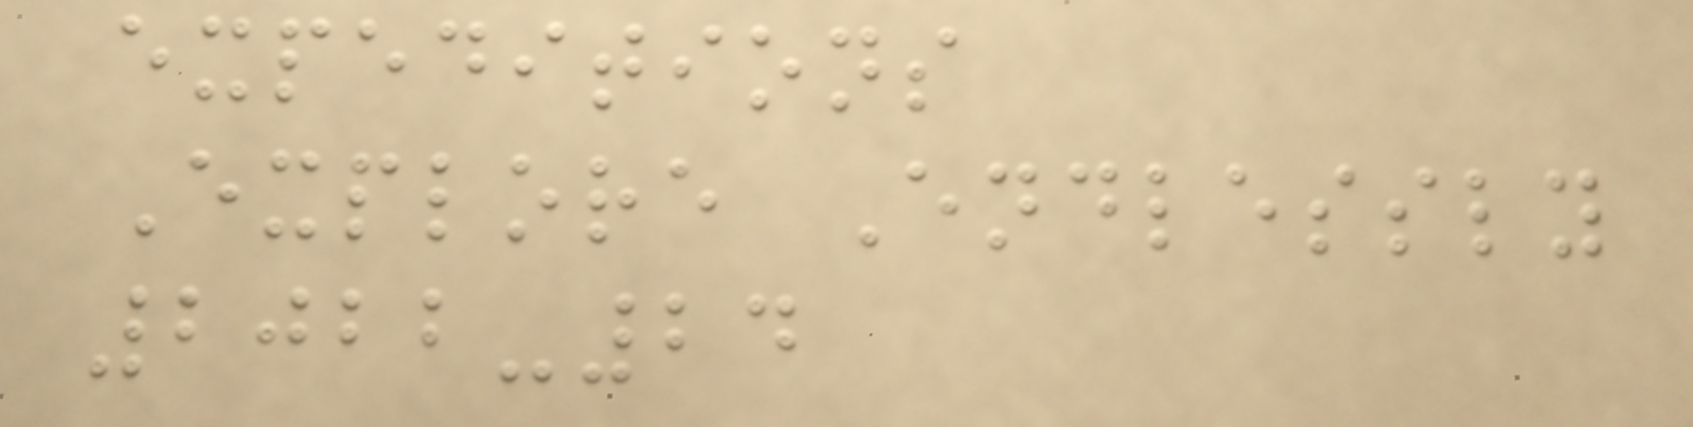expeditions
Explore Endlessly
2022-24
